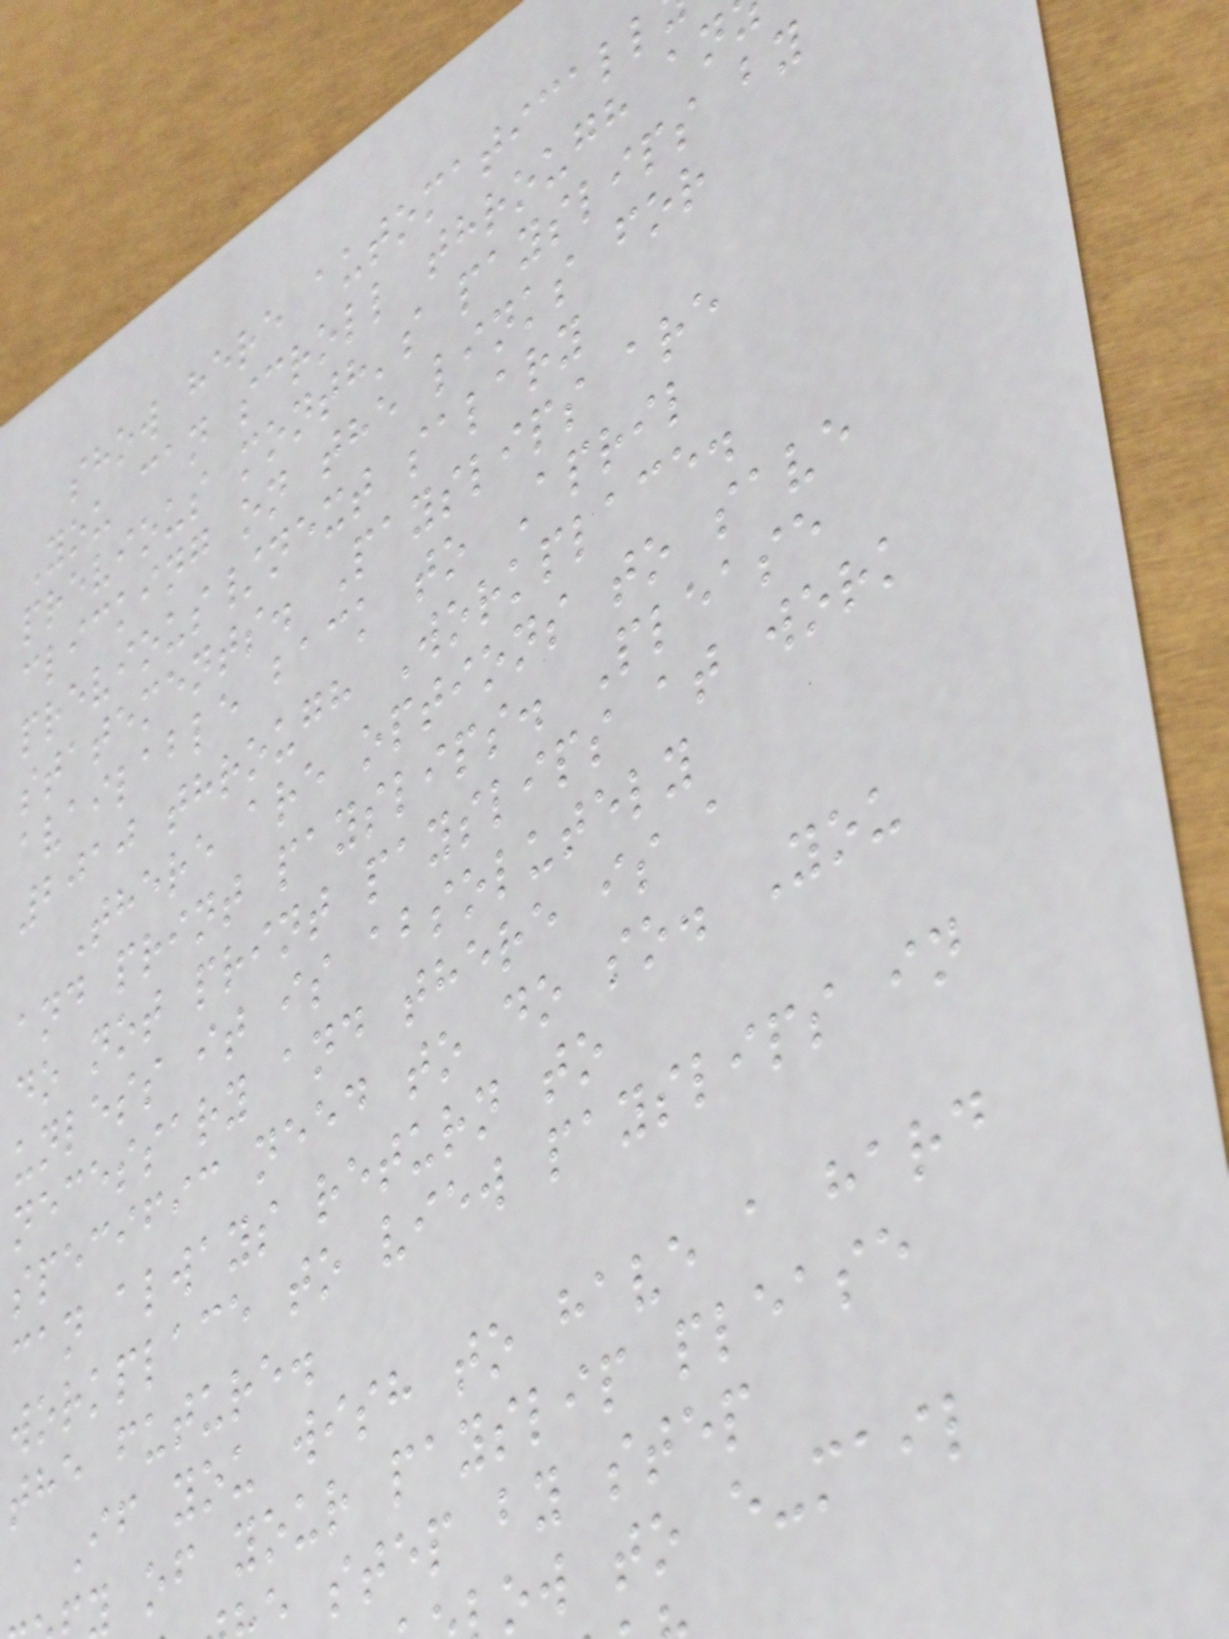show here automaticall
You can scroll through an
previous month's payslips by
clicking on the links for
previous/next salary
statements. Payslips are
available back to April
2010 through Workplace.
There are options to save
and print payslips. Please
do not print payslips at work
unless it is absolutely
necessary and there is a
specific need to do so. You
can always return to
workplace to view payslips in
the future.
If you wish to have a hard
of your payslip please
step by step
ow to e-mail
